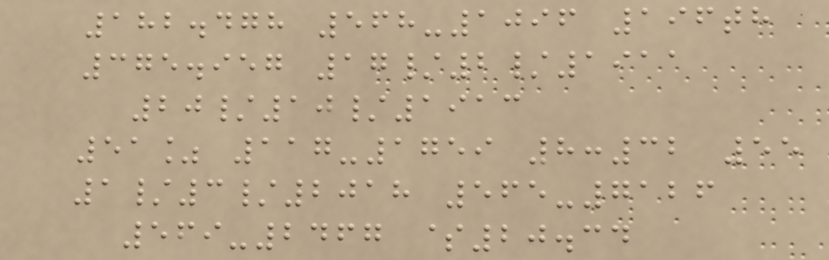182.478 568-1096 196th
375.957 17/2/1911
20/10/1913
51% 117-1759 8:32 55
1/3/2018 565-7126
569-2467 $20.34
